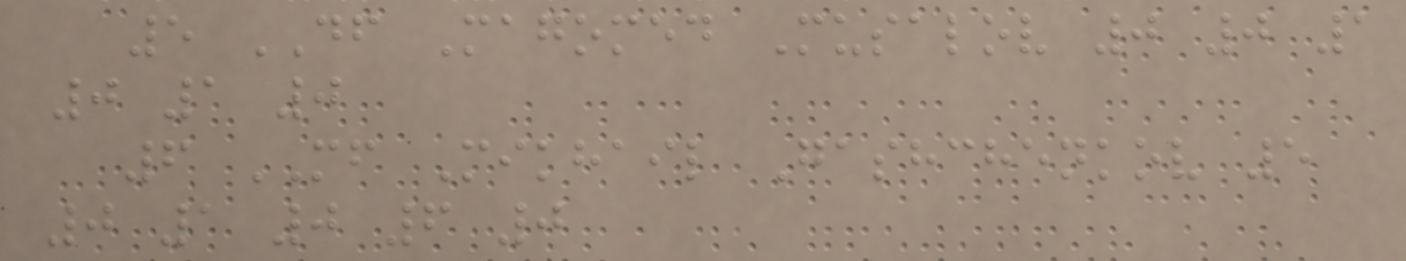5 DF Magomed Musalov 0 0 1
0 1 0
6 MF Mikhail Gashchenkov 5
0 1 0 6 0
